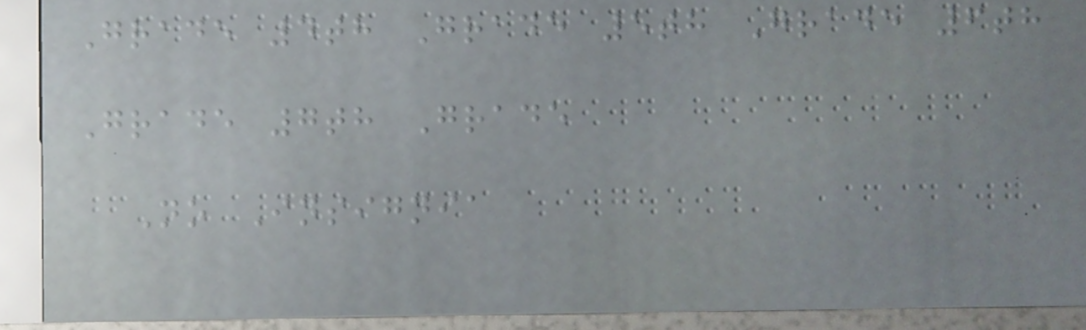Grade 4th Grade 5th Grade 6th
Grade 7th Grade
No Insignia
